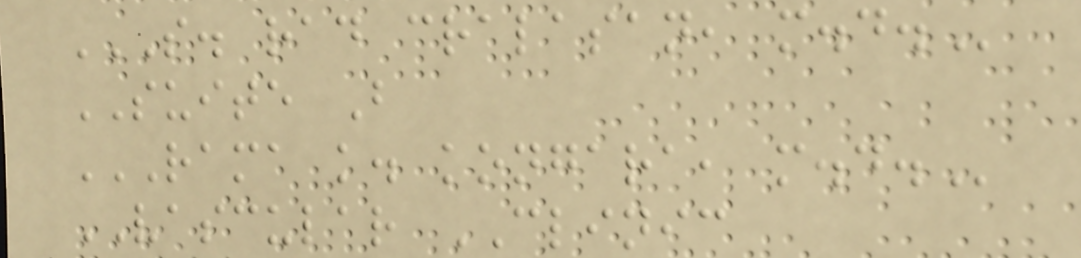S. RAD CRALASAN, M.D.
SUITE B
RAMA K. KONGARA, M.D.
VASCULAR CLINIC
